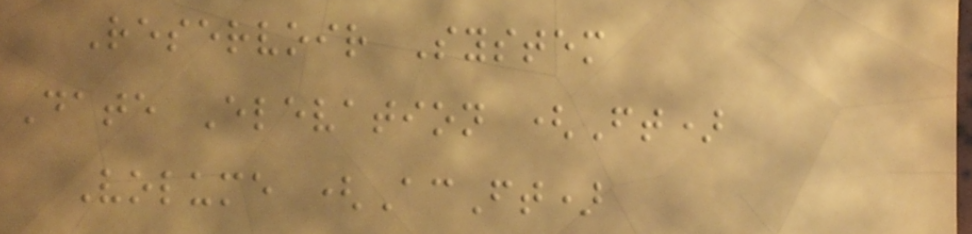Reservoir System
Date Elevation (Ft)
Volume (AcFt)
